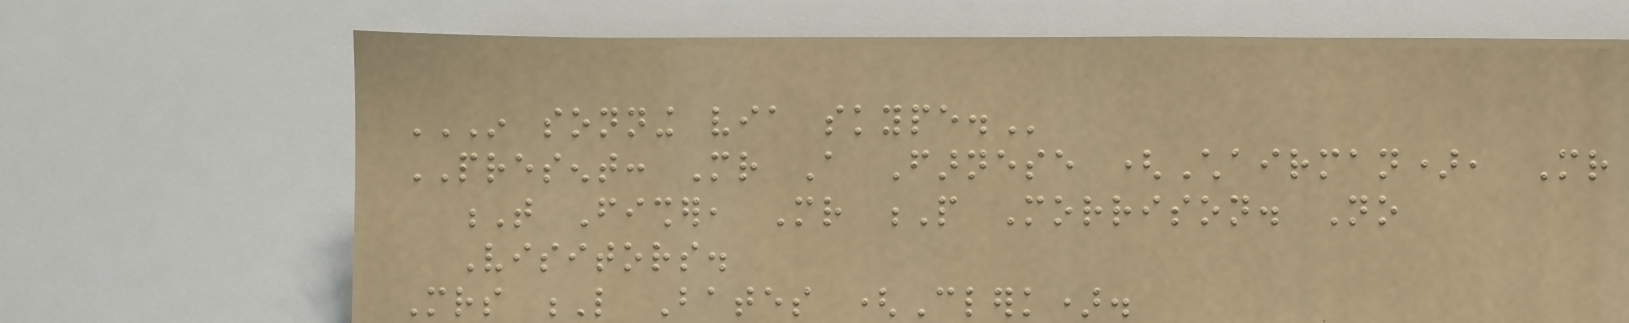IN SONNING VIA SKYPE.
PRESENT: Mr A Farnese (Chairman), Mr
T Fisher, Mr P Morrison. No
Visitors.
Mrs L Bates (Clerk).
